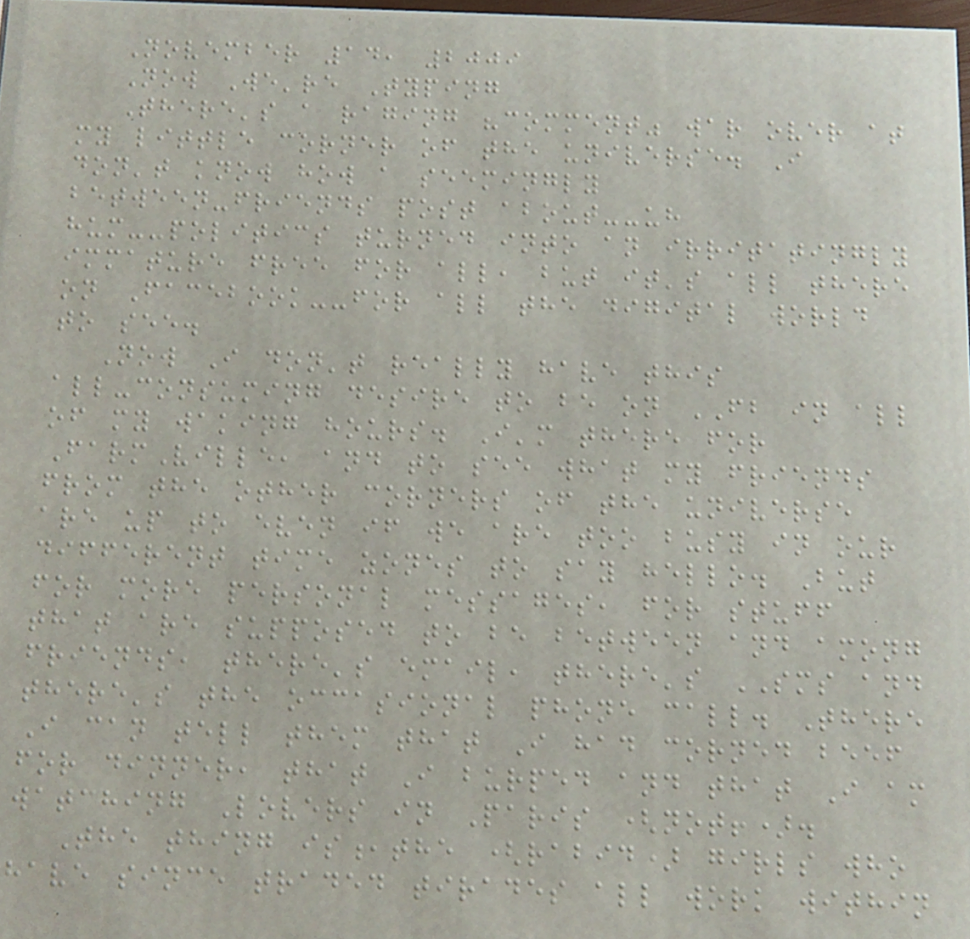November 14, 2009
Now We're Typing
There's a raging "comment" war over at
my little corner of the universe. I
don't know how a seemingly
between-friends post about--uh
hum--politics turned into an irritatingly
immature free for all, but it's all there
on Facebook--for all the digital world
to see.
Now I don't really have this
all-consuming desire to be on FB in all
of my waking hours. I'm there for
FarmVille, and to see what my friends
from the other corners of the universe
are up to even if we are too busy in our
different time zones to say hello. But
for more personal messages, for stuff
that are supposed to be between and among
friends, there's email, there's SMS and
there's the occasional phone call. There
I can tell them that I had corned beef
for dinner, that I burped and that I am
watching Lovers in Paris (not!).
The thing is,the (rabid) girls who
have since traded tirades all work within
